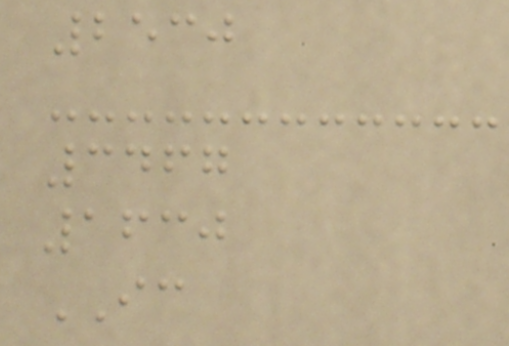2530
3467
1630
IC
